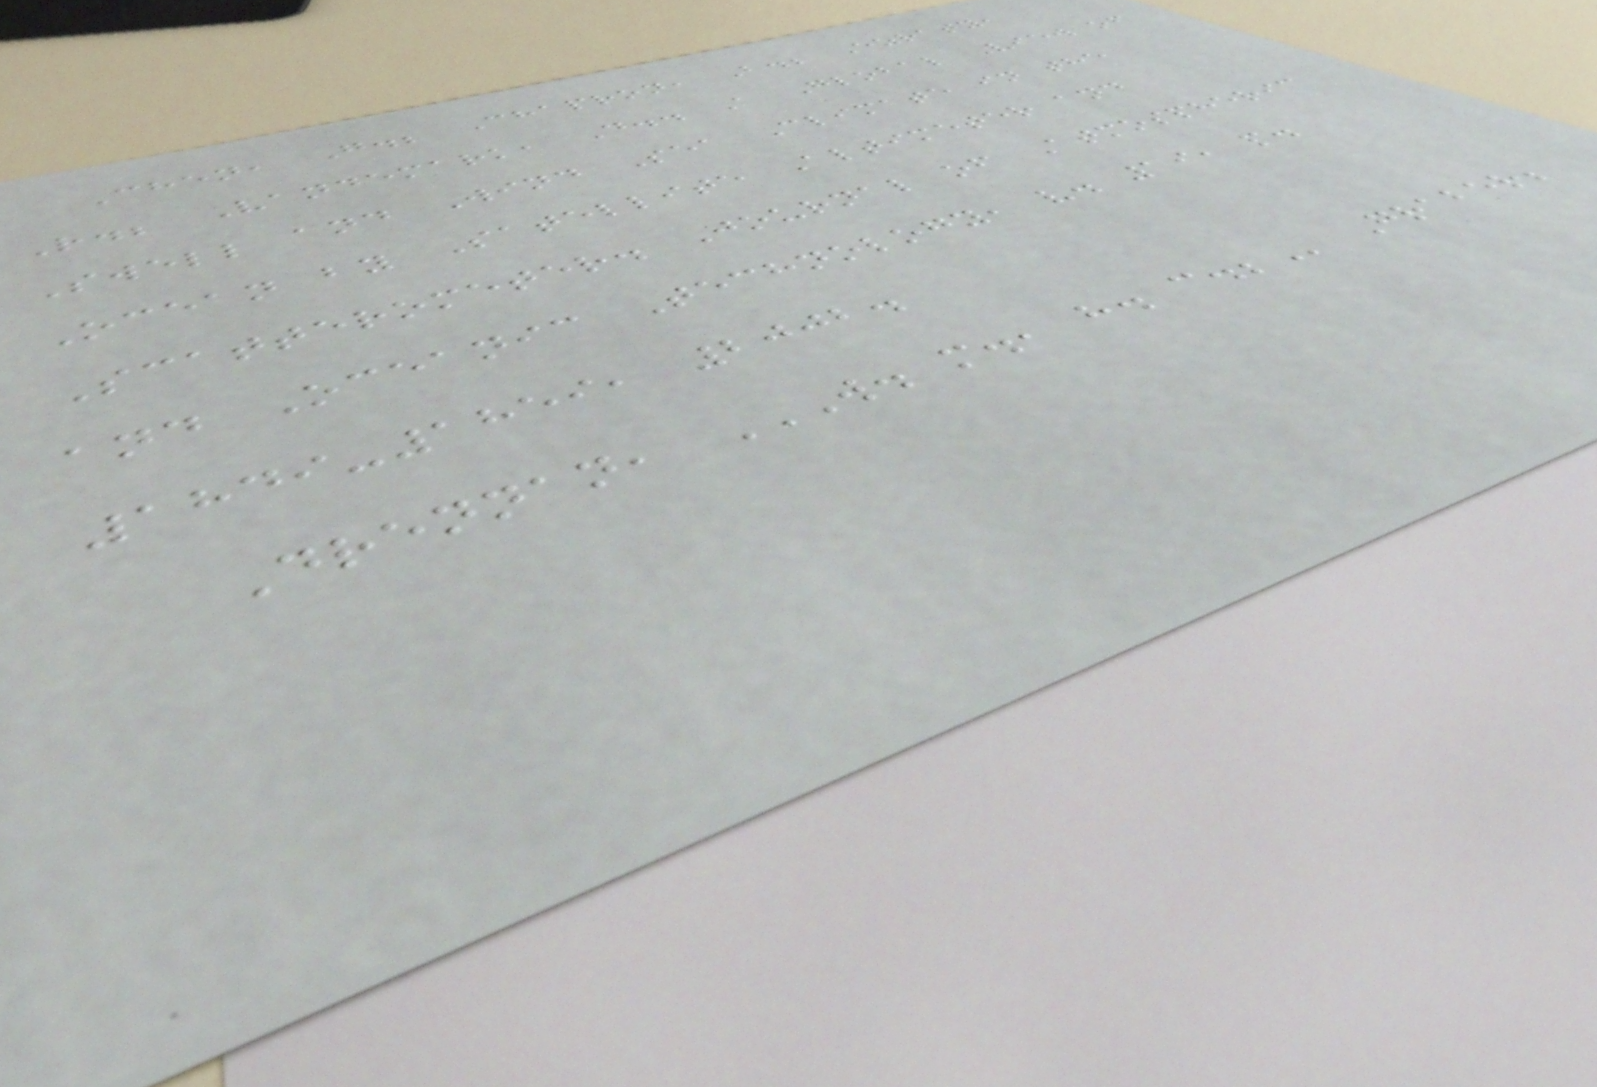Chen, G.; Chapron, B.; Ezraty,
R.; Vandemark, D.. A Global View of
Swell and Wind Sea Climate in the
Ocean by Satellite Altimeter and
Scatterometer. Journal of Atmospheric
and Oceanic Technology, v. 19, p.
1849-1859, 2002.
Drennan, W. M., H. C.; Graber;
